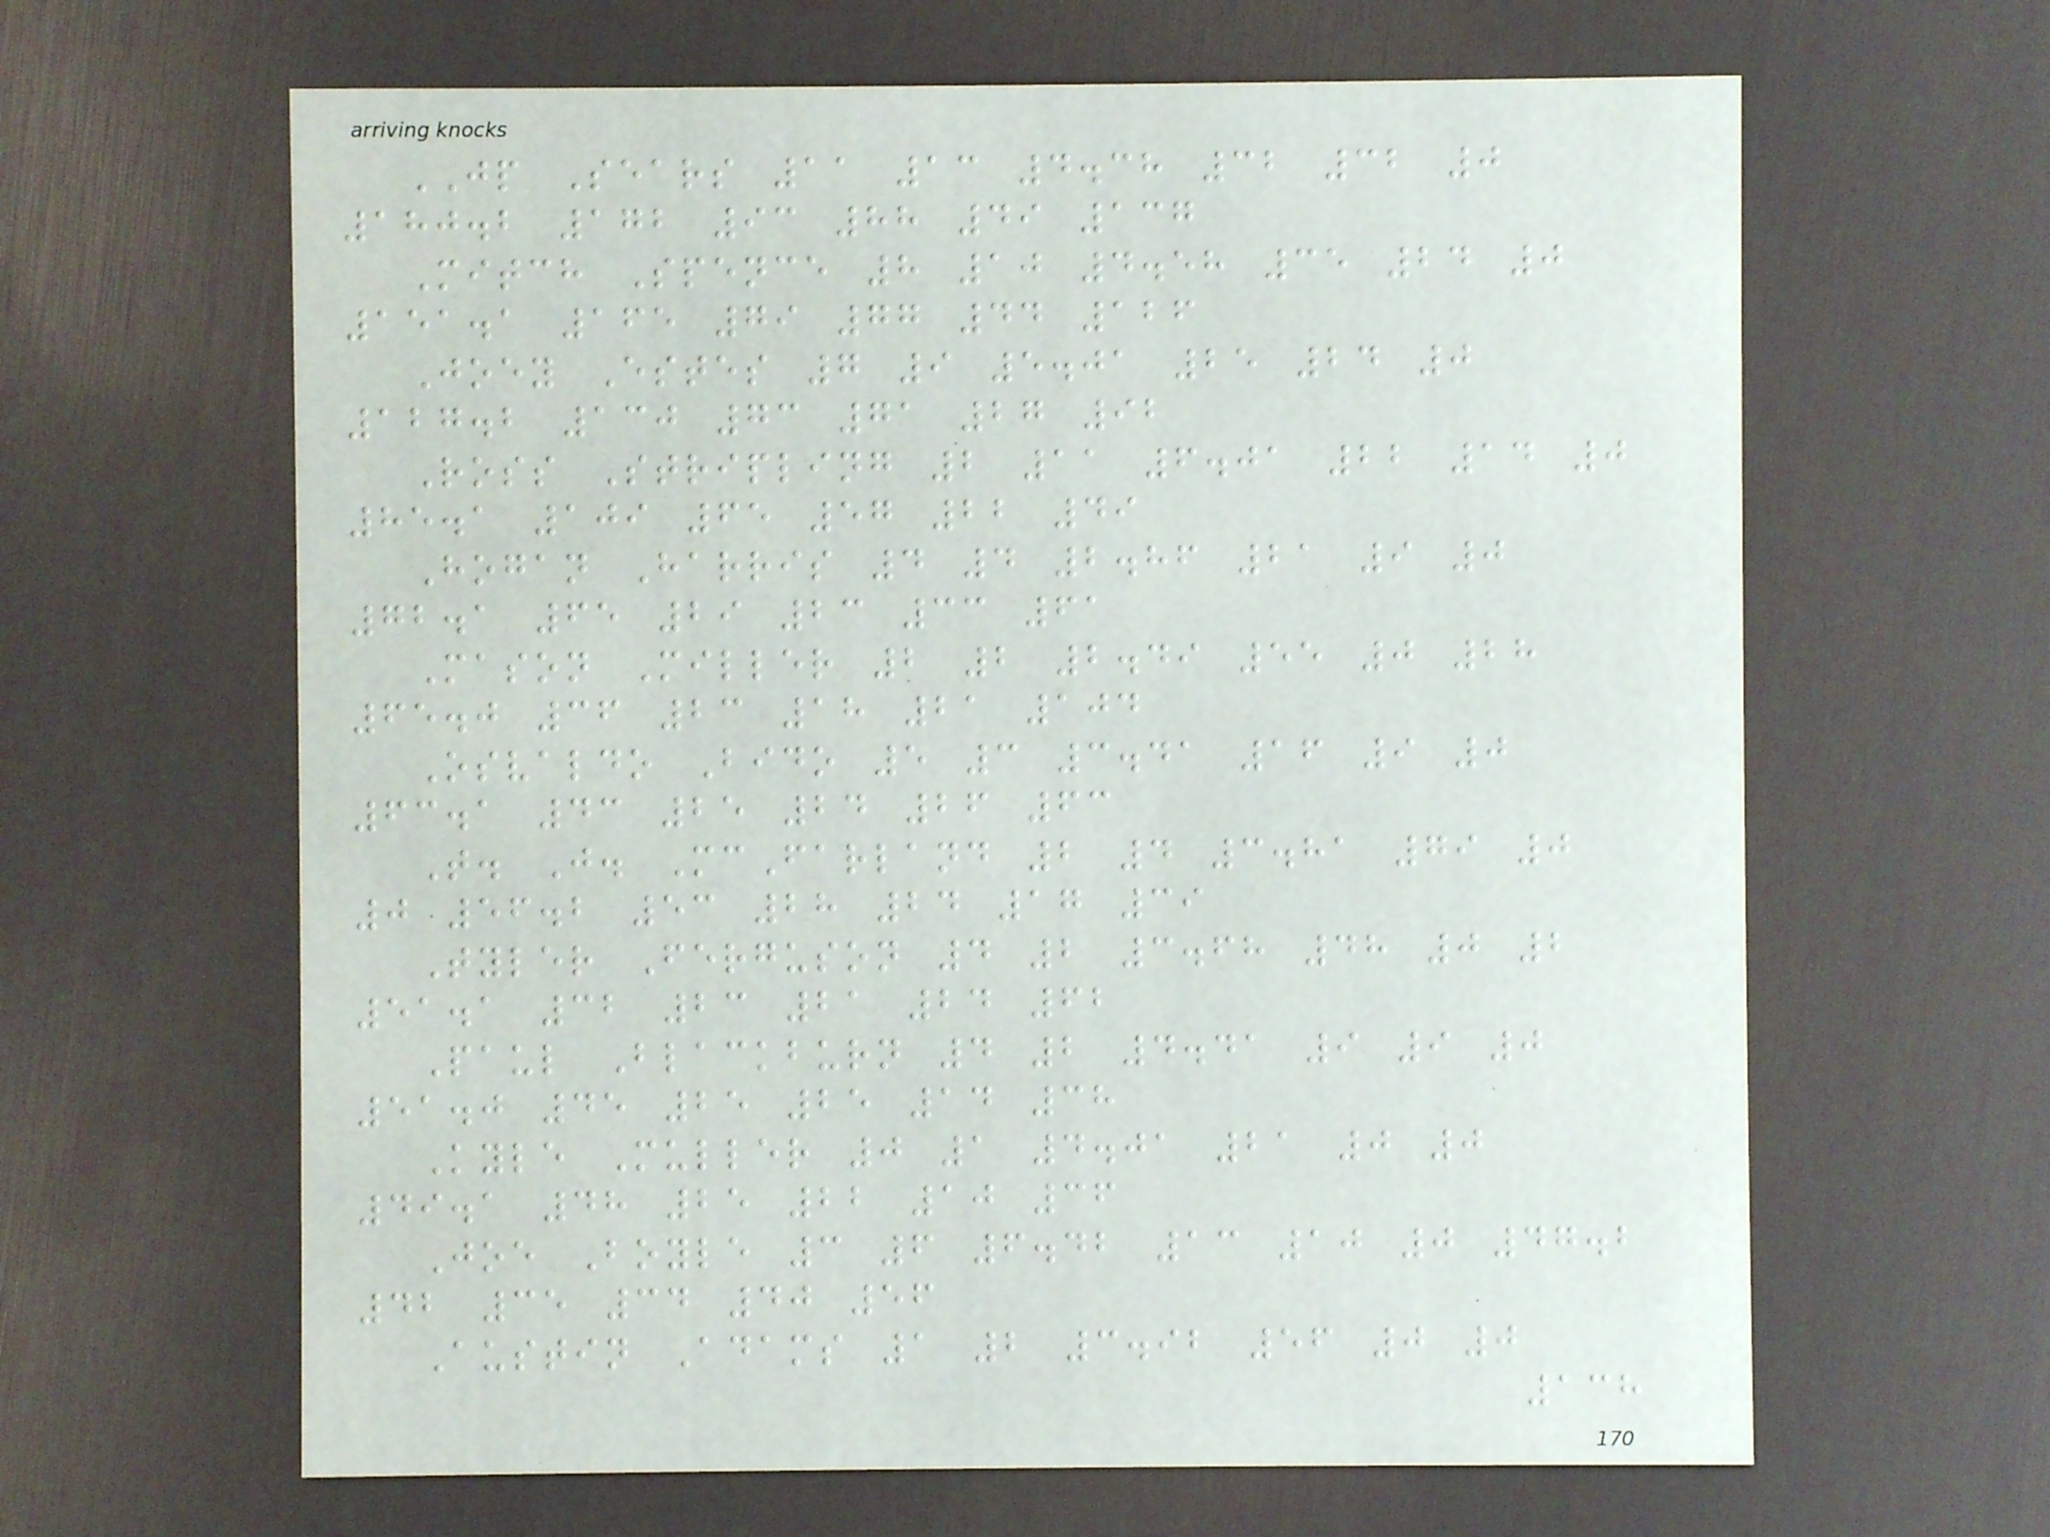JP Sears 11 13 4.38 32 32 0
180.2 172 93 88 49 137
Mitch Spence 8 10 4.58 35 24 0
151.1 165 79 77 44 126
Joey Estes 7 9 5.01 25 24 0
127.2 130 73 71 27 92
Ross Stripling 2 11 6.01 22 14 0
85.1 109 65 57 22 49
Hogan Harris 4 4 2.86 21 9 0
72.1 65 29 23 33 61
Mason Miller 2 2 2.49 55 0 28
65.0 36 23 18 21 104
Osvaldo Bido 5 3 3.41 16 9 0
63.1 43 25 24 26 63
T. J. McFarland 2 4 3.81 79 0
0 56.2 53 28 24 17 39
Tyler Ferguson 4 2 3.68 48 0 2
51.1 32 23 21 24 62
Paul Blackburn 4 2 4.41 9 9 0
51.0 45 25 25 14 38
Kyle Muller 0 1 4.01 21 0 0
49.1 48 25 22 10 36
Joe Boyle 3 6 6.42 13 10 0 47.2
42 35 34 40 56
Austin Adams 1 2 3.92 56 0 0
138
